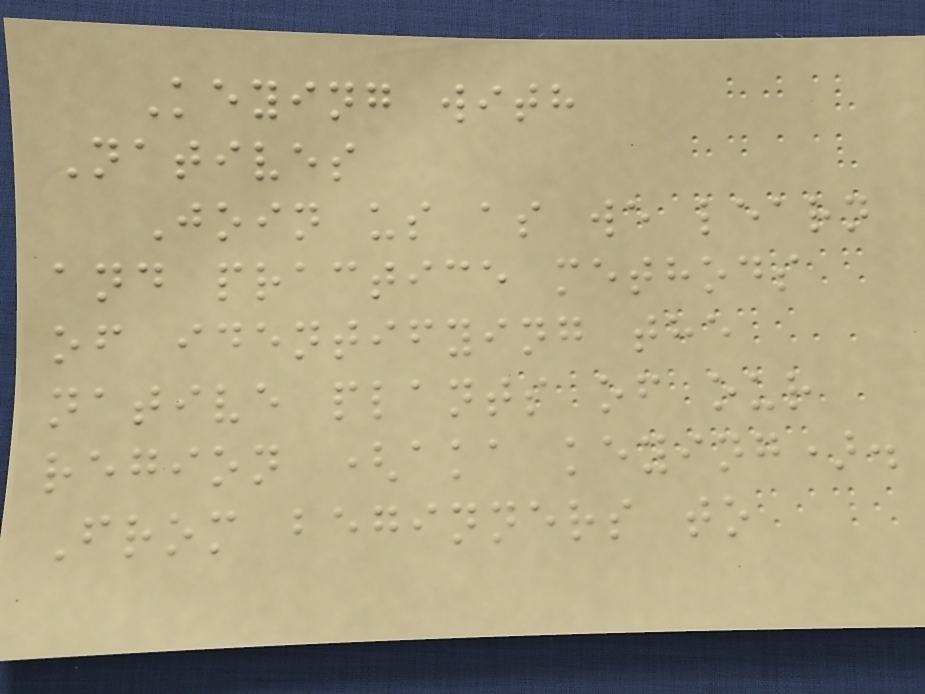Keying with
Natives
Join us as we learn
and practice methods
of identifying the
native plants of our
region (aka keying).
From beginners to
